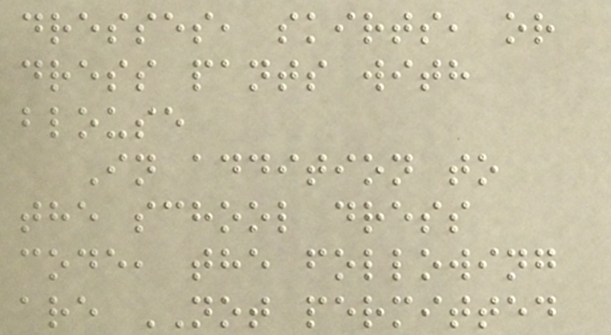dresses, skirts, or
dress pants with
blouse
In addition to
the school dress
code, the following
are NOT permitted
